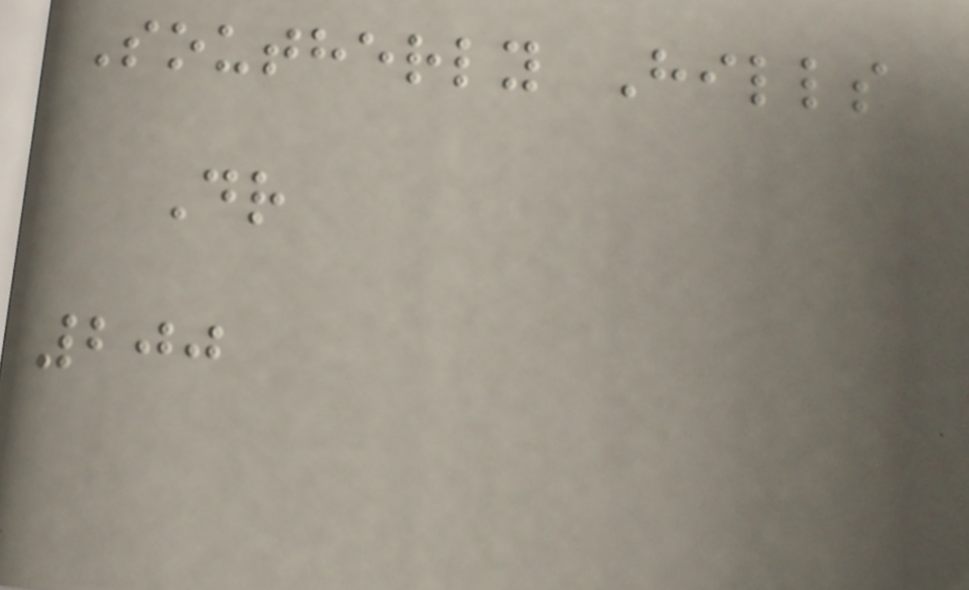Southerly Hills
Dr
200
